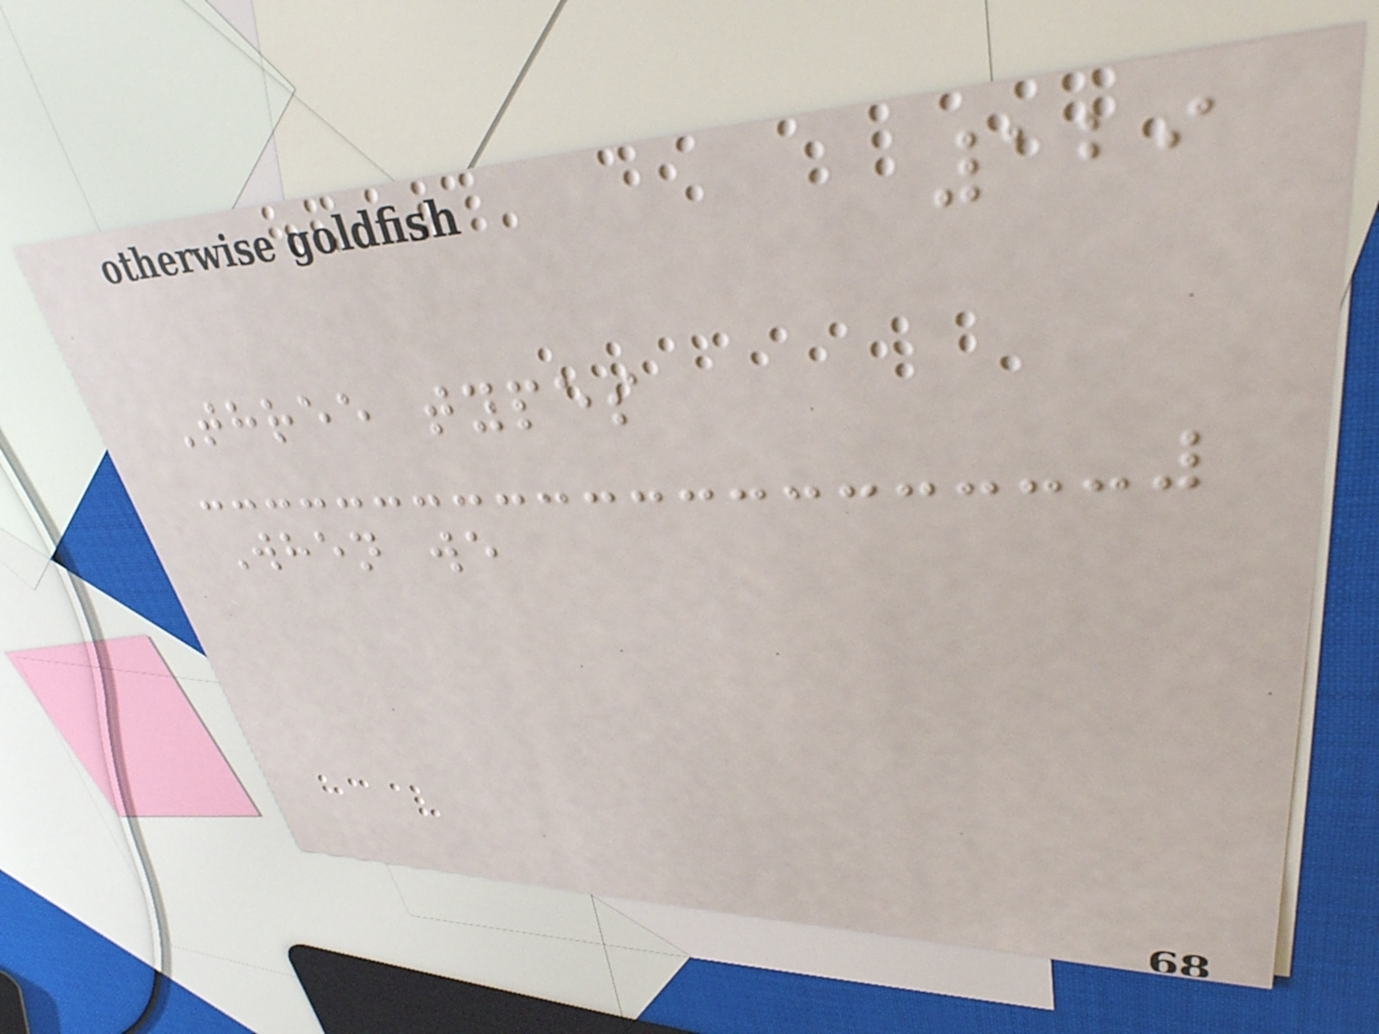129
Three types
When we
